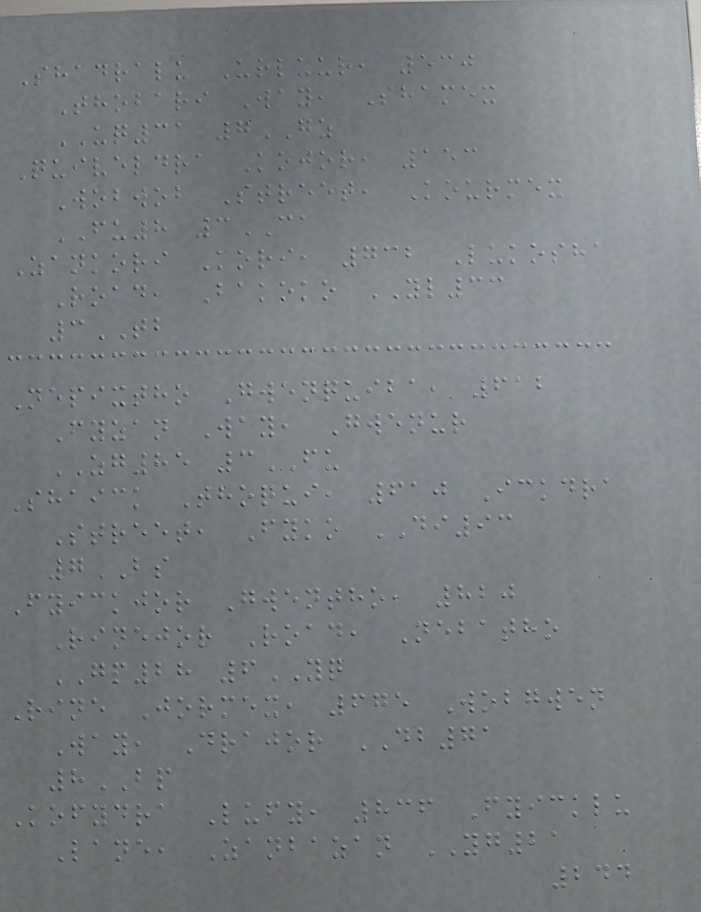Shadralu Urluur, 530
Thobari Way, Shamex
UQ31 7GZ
Quiveldra Kojor, 153
Wobwob Street, Kourmex
FU8 3CA
Zankori Kori, 732 Lukosha
Road, Bakoko YL33
3TB
Nepixtho Gwenquiba, 612
Fyzan Way, Gwenur
ZG85 3FU
Shaick Thoqui, 610 Ickdra
Street, Fyko DI93
7BS
Fyickjor Gwentho, 820
Rinejor Road, Nebatho
GP28 6YQ
Rine Jormex, 675 Wobgwen
Way, Drajor DB71
8BP
Kofydra Lufy, 836 Fyicklu
Lane, Zanbazan YG21
244
